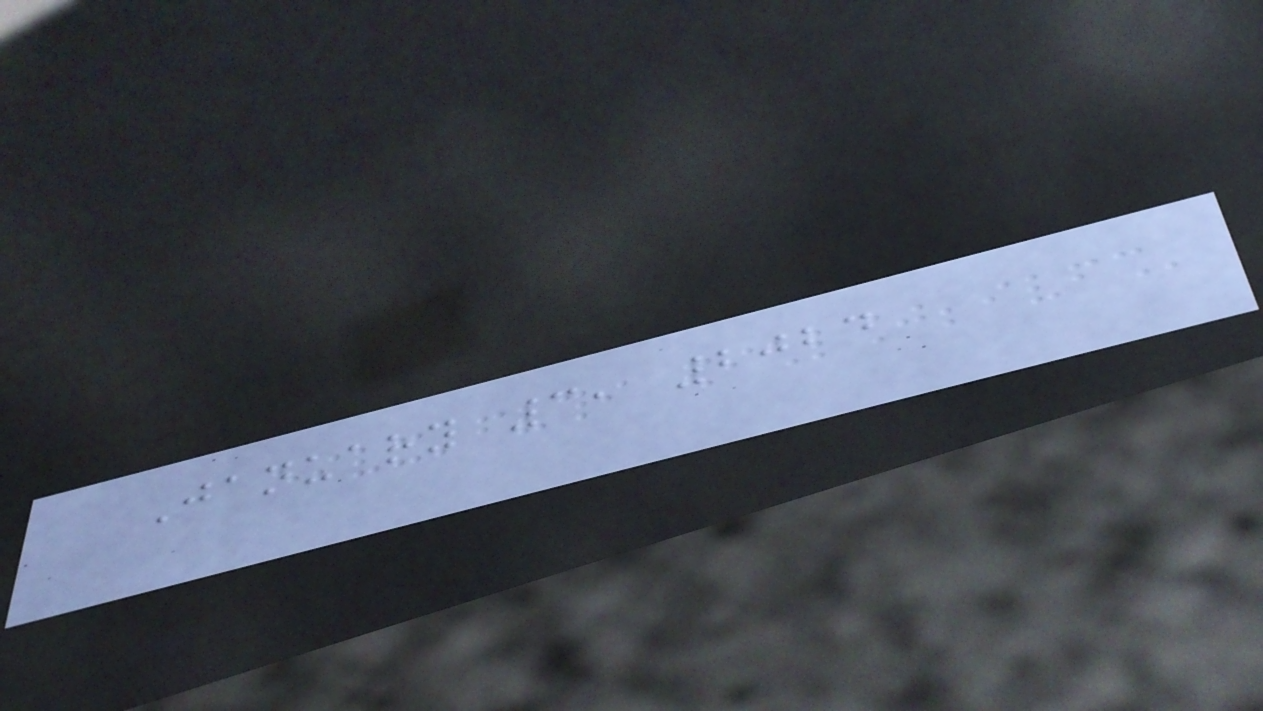January 3, 2024
